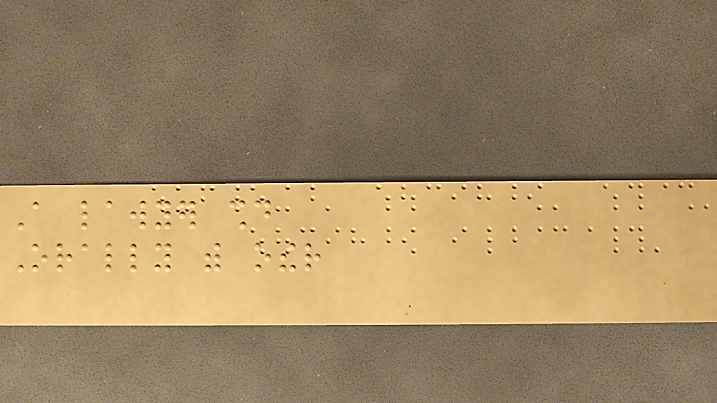A lawyer should
Orally with other
